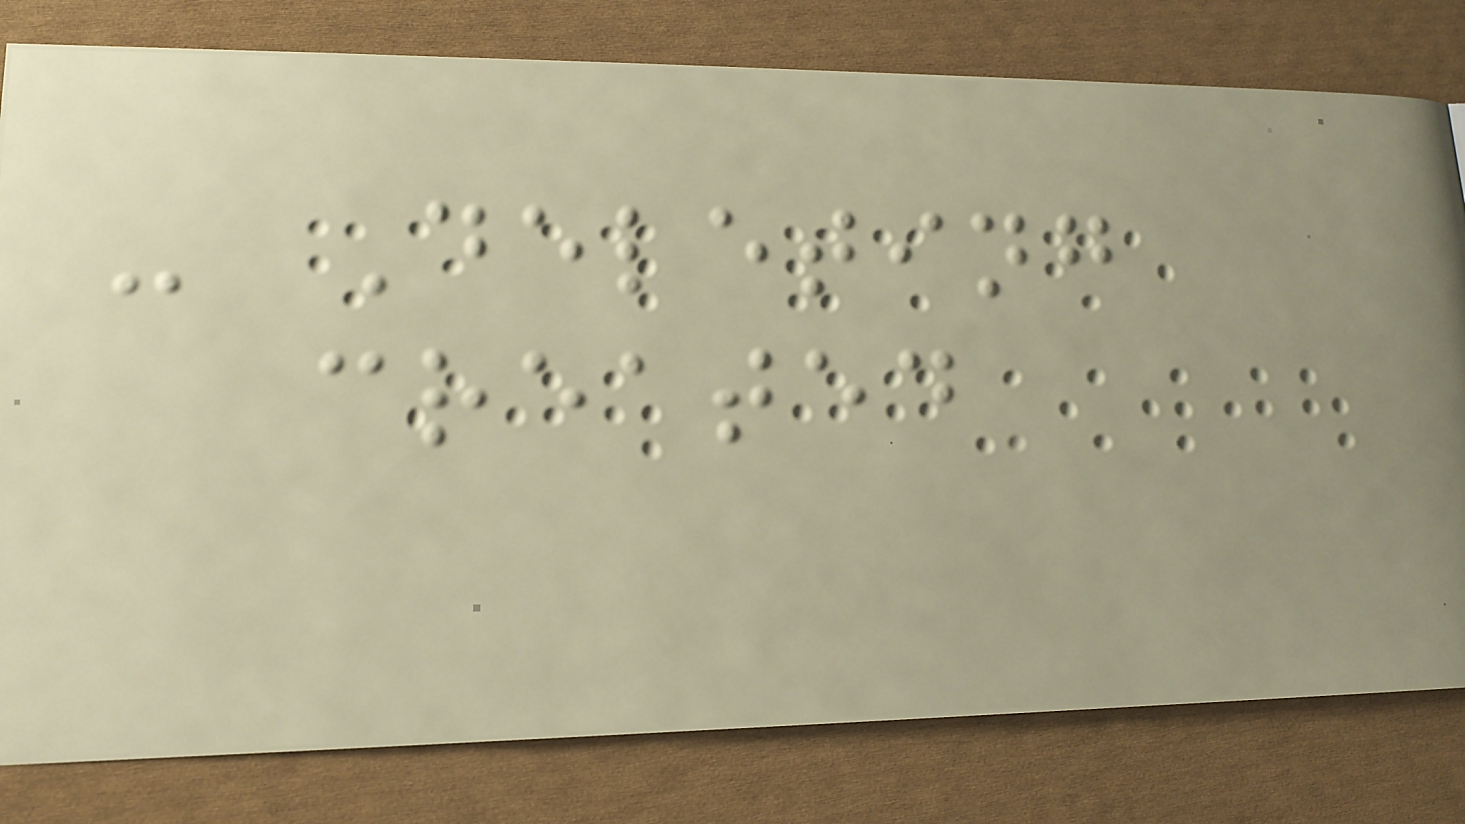- Deleting
created
